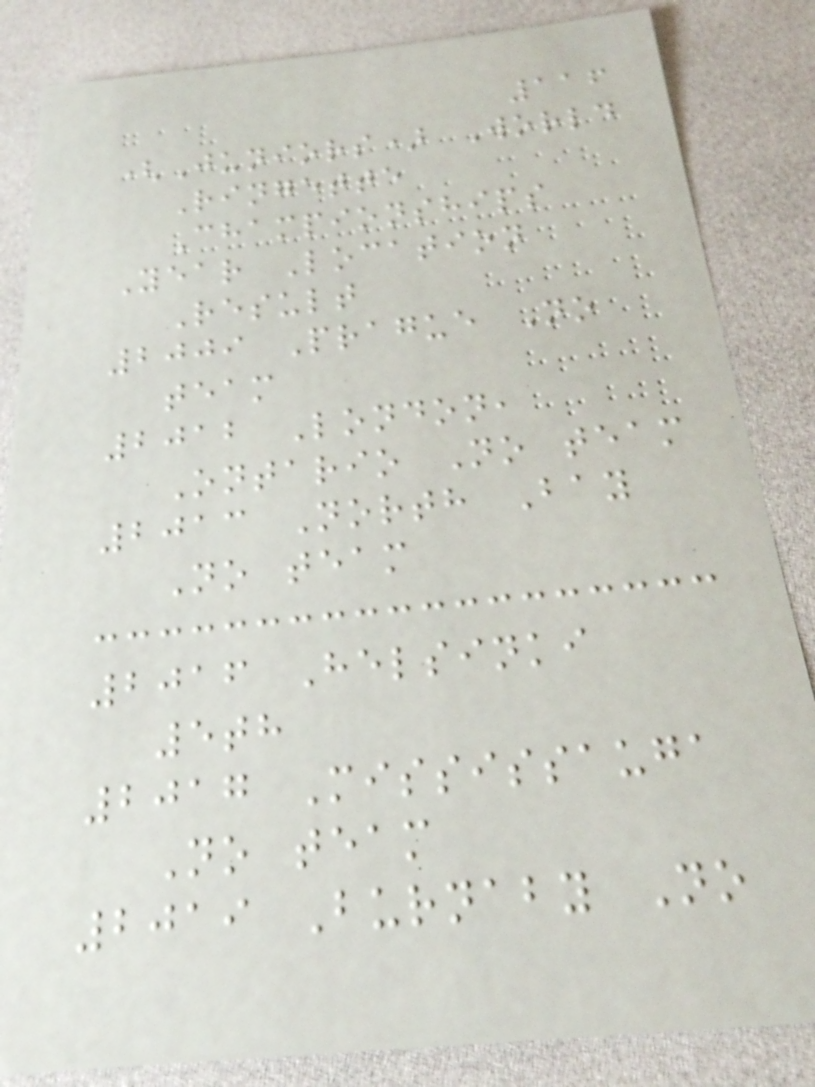116
(Juniors) World
Ringette
Championships
Year Location
Result
2009 Prague No
team
2012 London,
Ontario No team
2013 North Bay
No team
2016 Helsinki
5th
2017 Mississauga
No team
2019 Burnaby No
